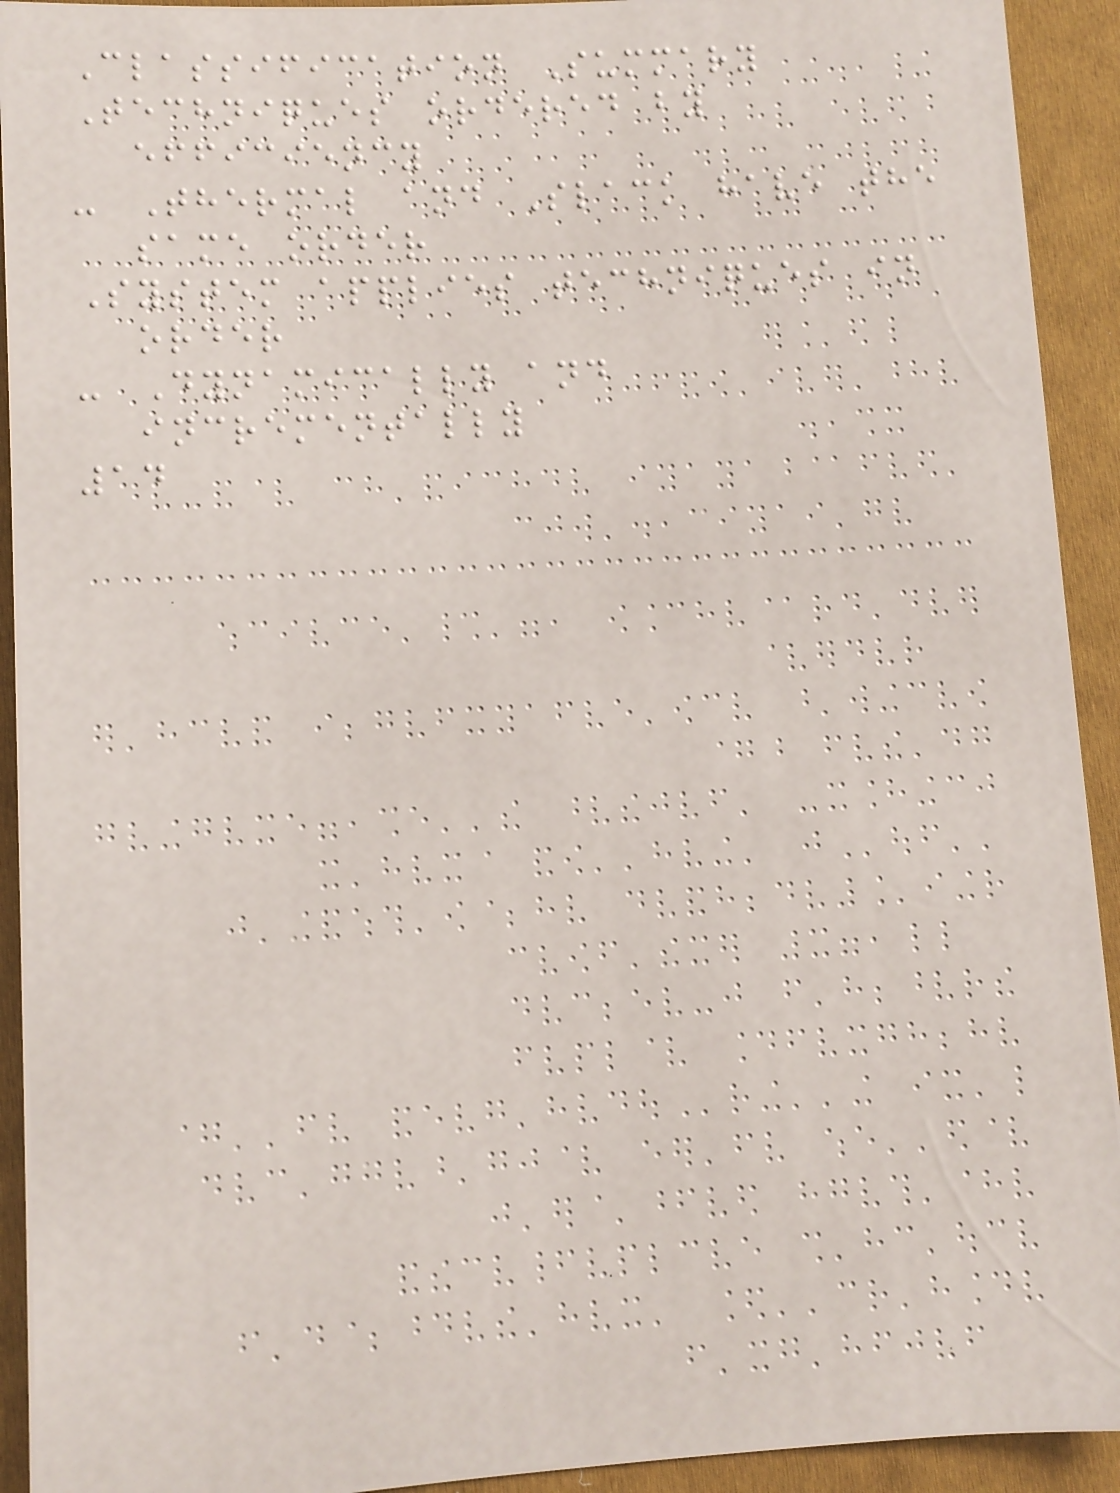Classification Summary
Techniques ordered by
efficiency
- Thermal and Slack have the
same order
System applies techniques in
order
- Dynamically and
incrementally
14
